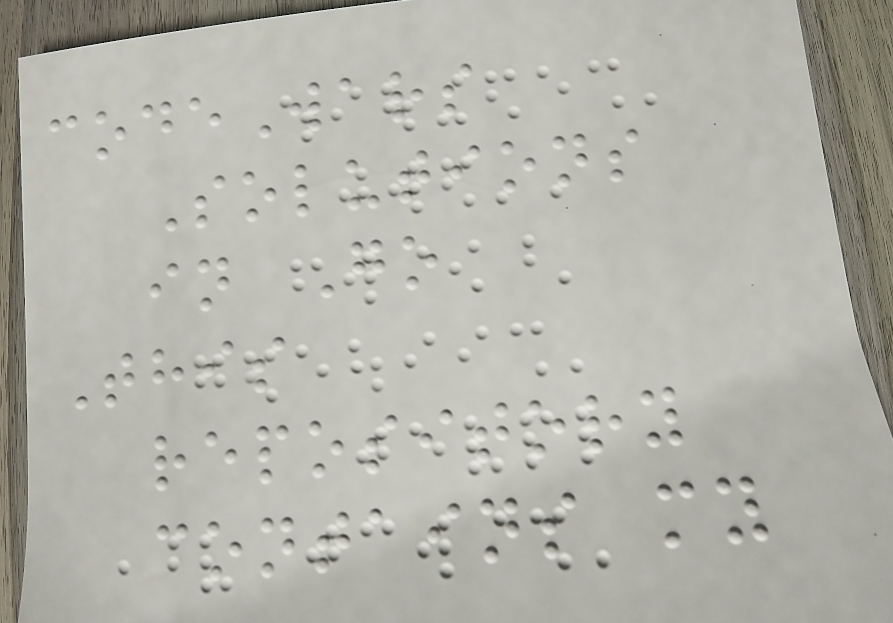codeWars
Solutions
in Go
This
repository
contains my
